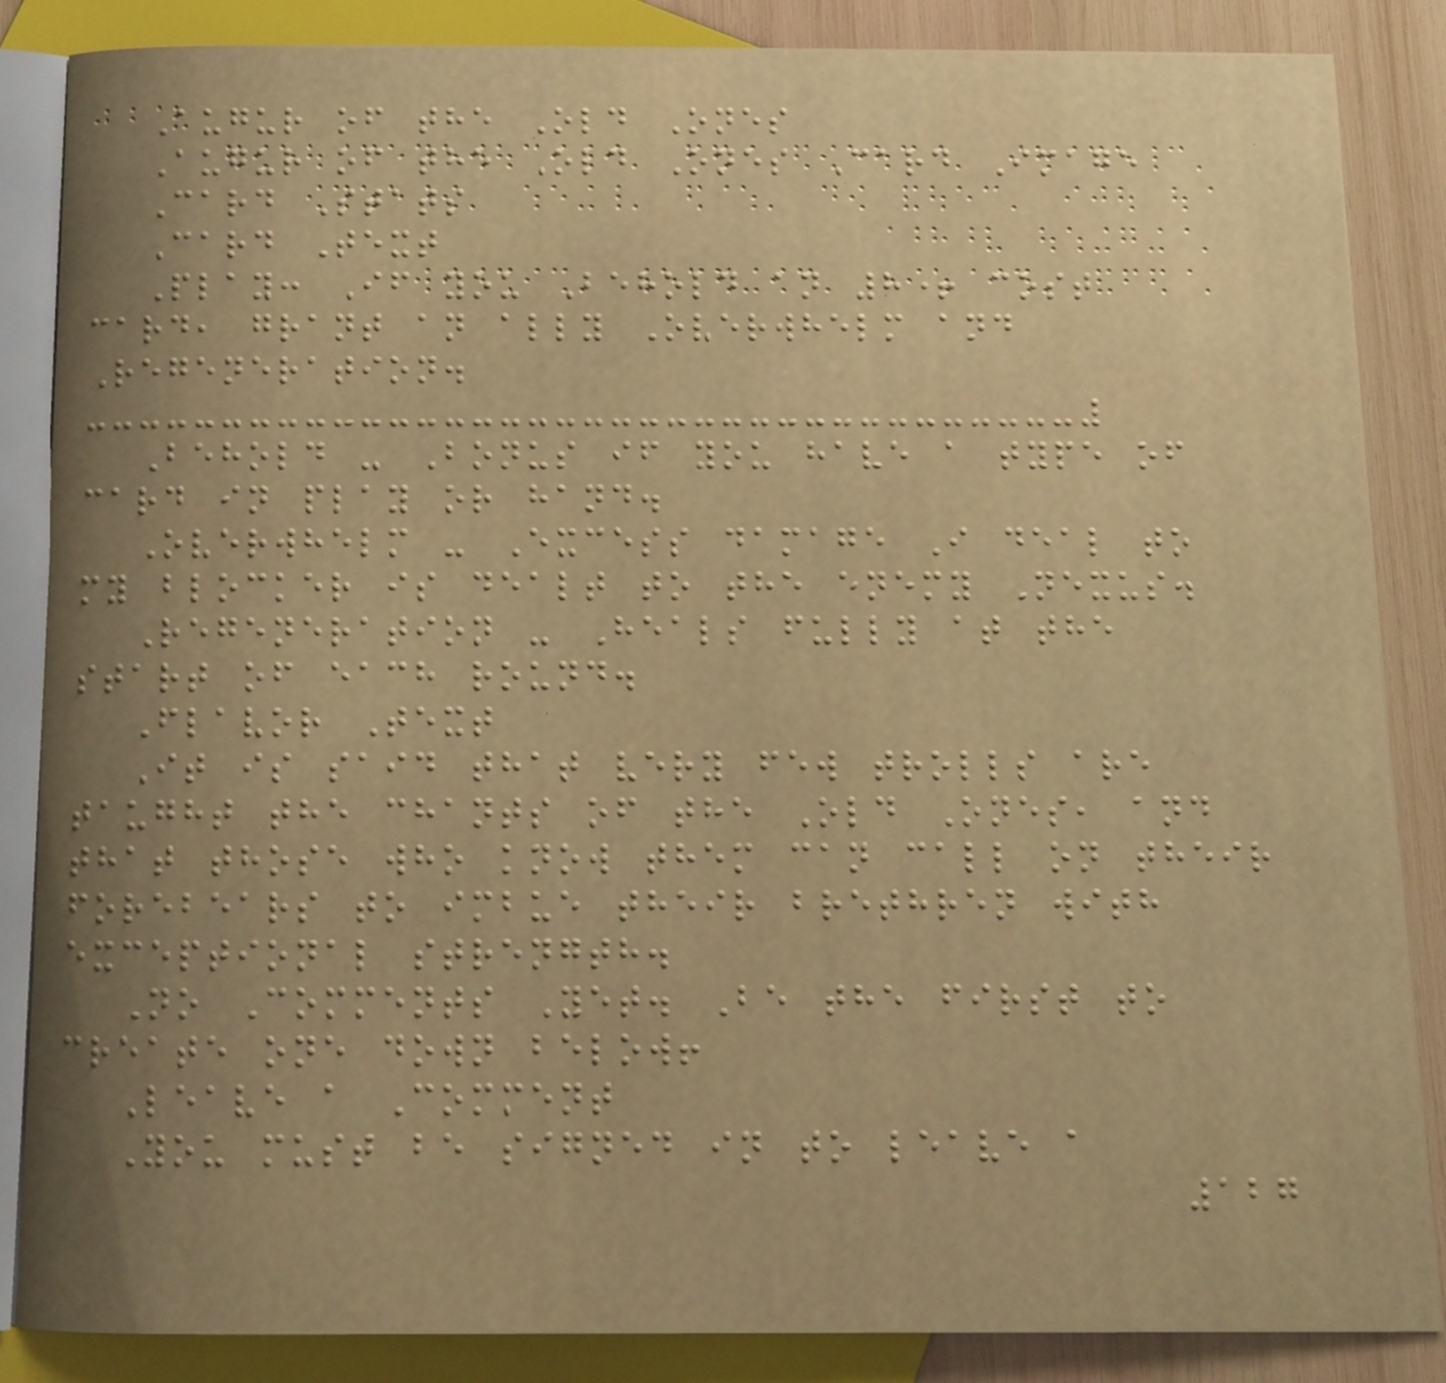Augur of the Old Ones
Augur of the Old Ones Card Image
Card Stats
Card Text
Play: If you Behold an 8+ cost
card, grant an ally Overwhelm and
Regeneration.
Behold - Bonus if you have a type of
card in play or hand.
Overwhelm - Excess damage I deal to
my blocker is dealt to the enemy Nexus.
Regeneration - Heals fully at the
start of each round.
Flavor Text
It is said that very few trolls are
taught the chants of the Old Ones, and
that those who know them can call on their
forebears to imbue their brethren with
exceptional strength.
No Comments Yet. Be the first to
create one down below!
Leave a Comment
You must be signed in to leave a
127
